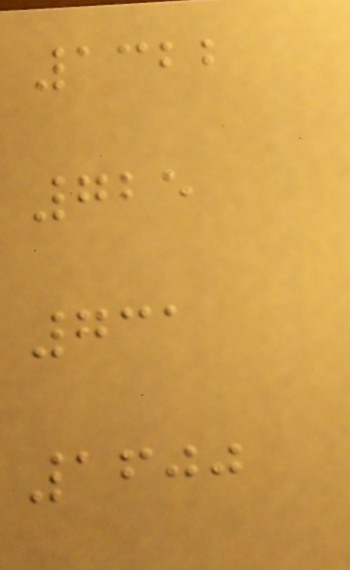1322
725
731
1600
